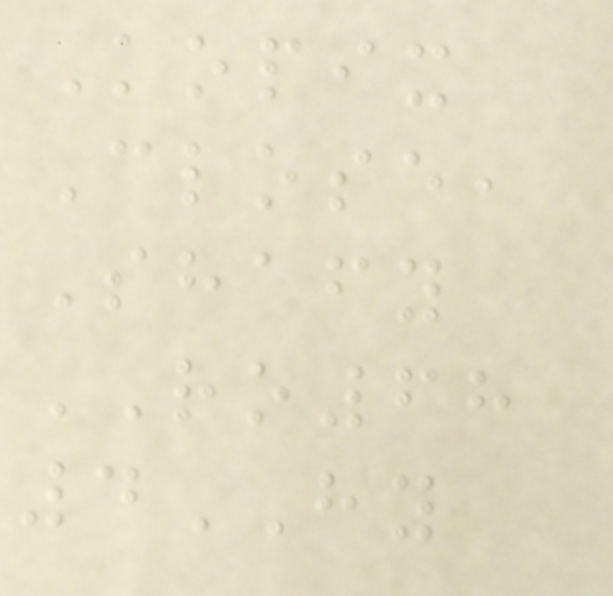Kopix
Close,
Shafy
RO68
4HY
